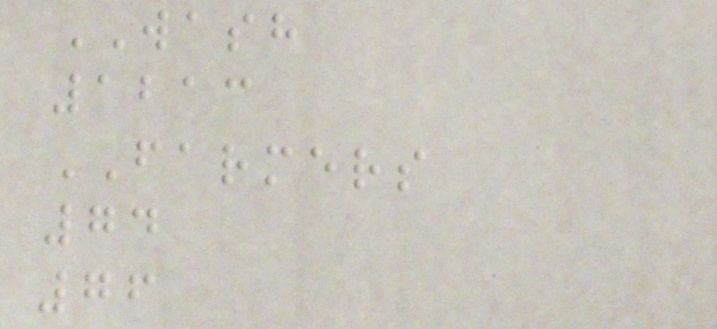WASH
1213
FARMERS
74
76
